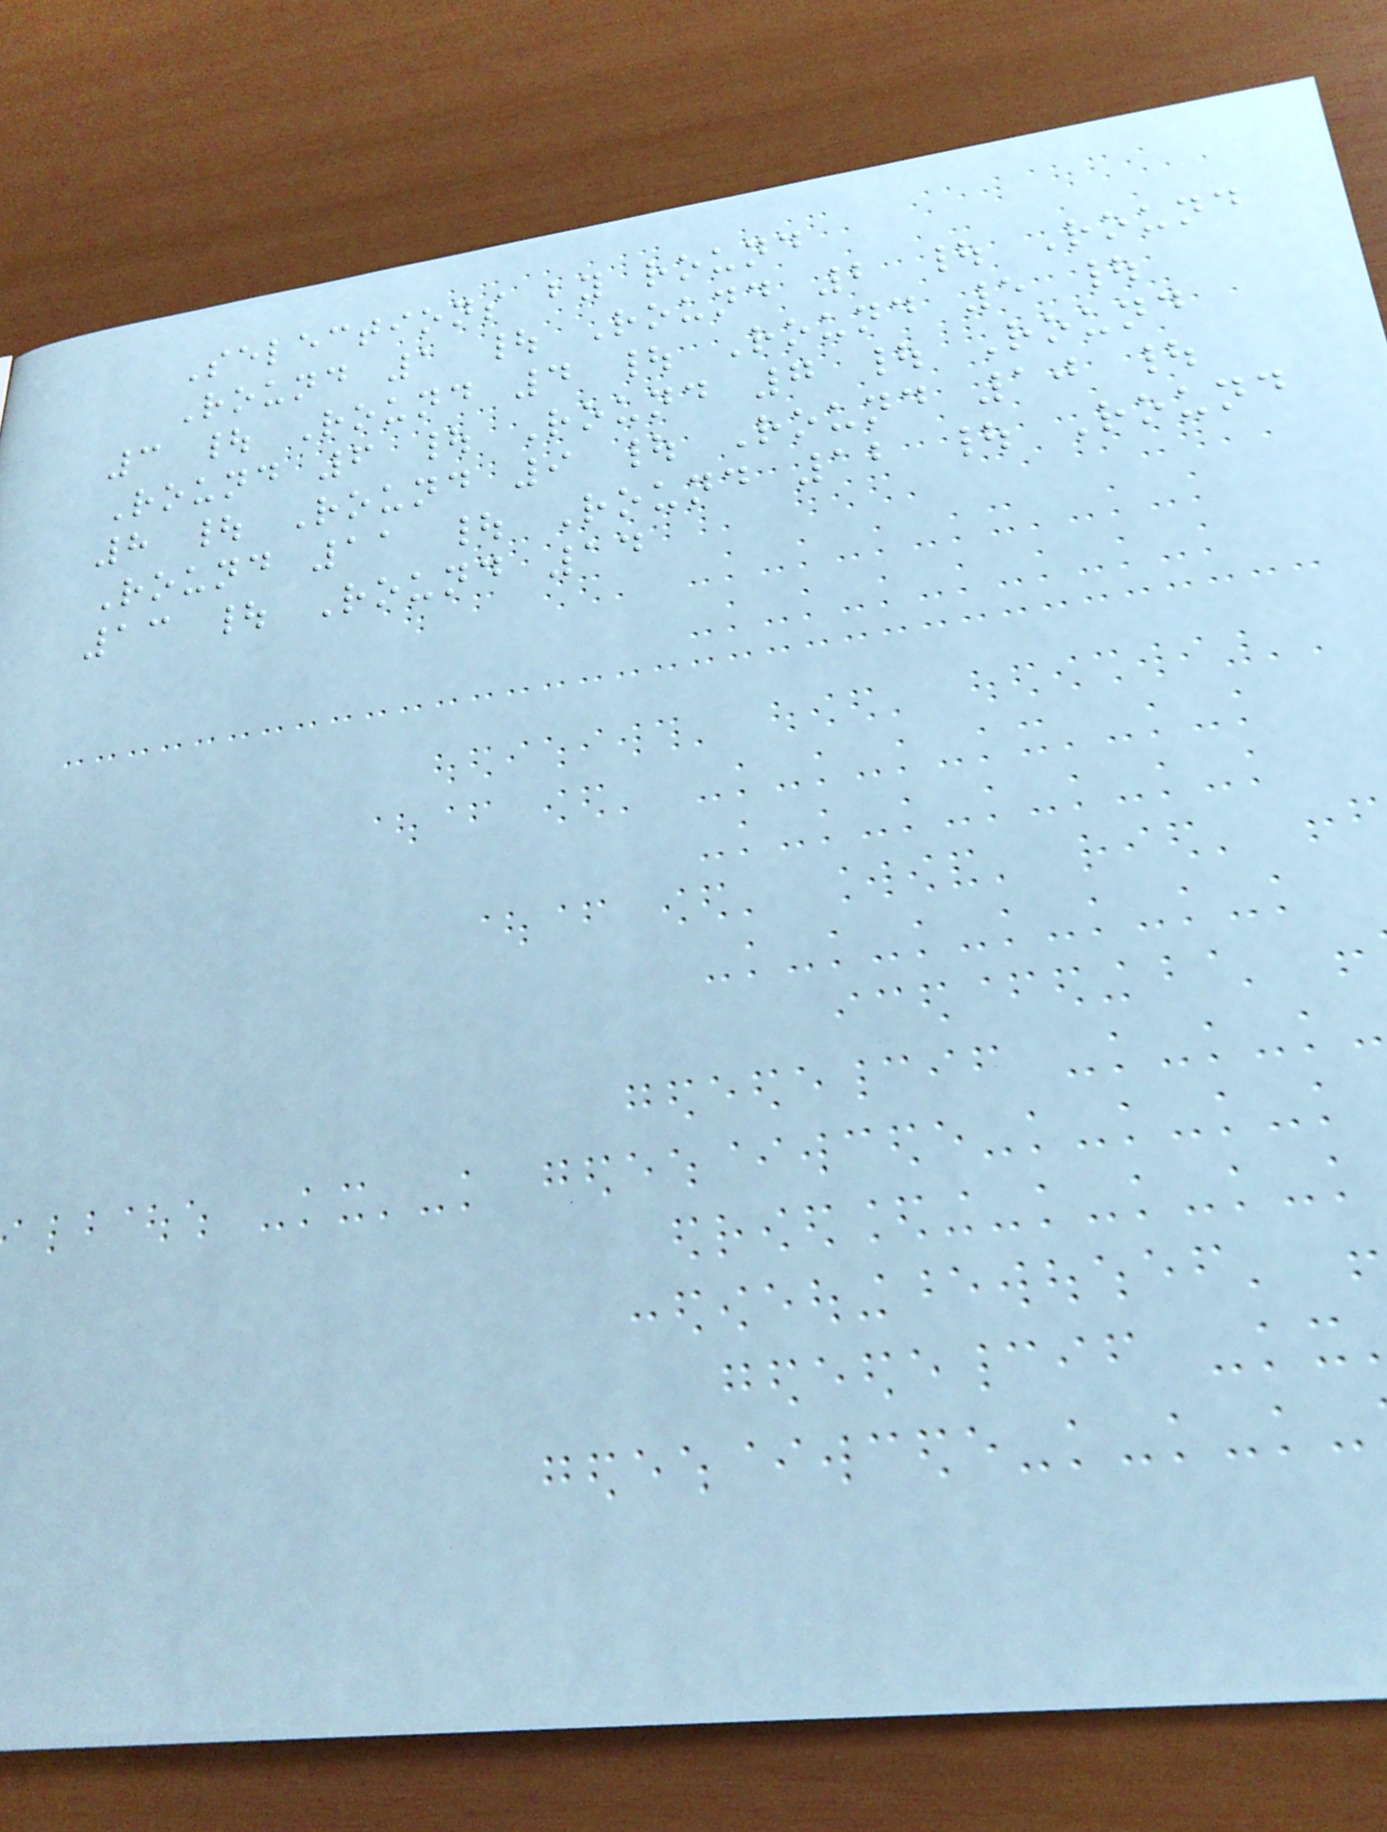Selections by round
Round 1 | Round 2 | Round
3 | Round 4 | Round 5 |
Round 6 | Round 7 | Round
8 | Round 9 | Round 10 |
Round 11 | Round 12 | Round
13 | Round 14
